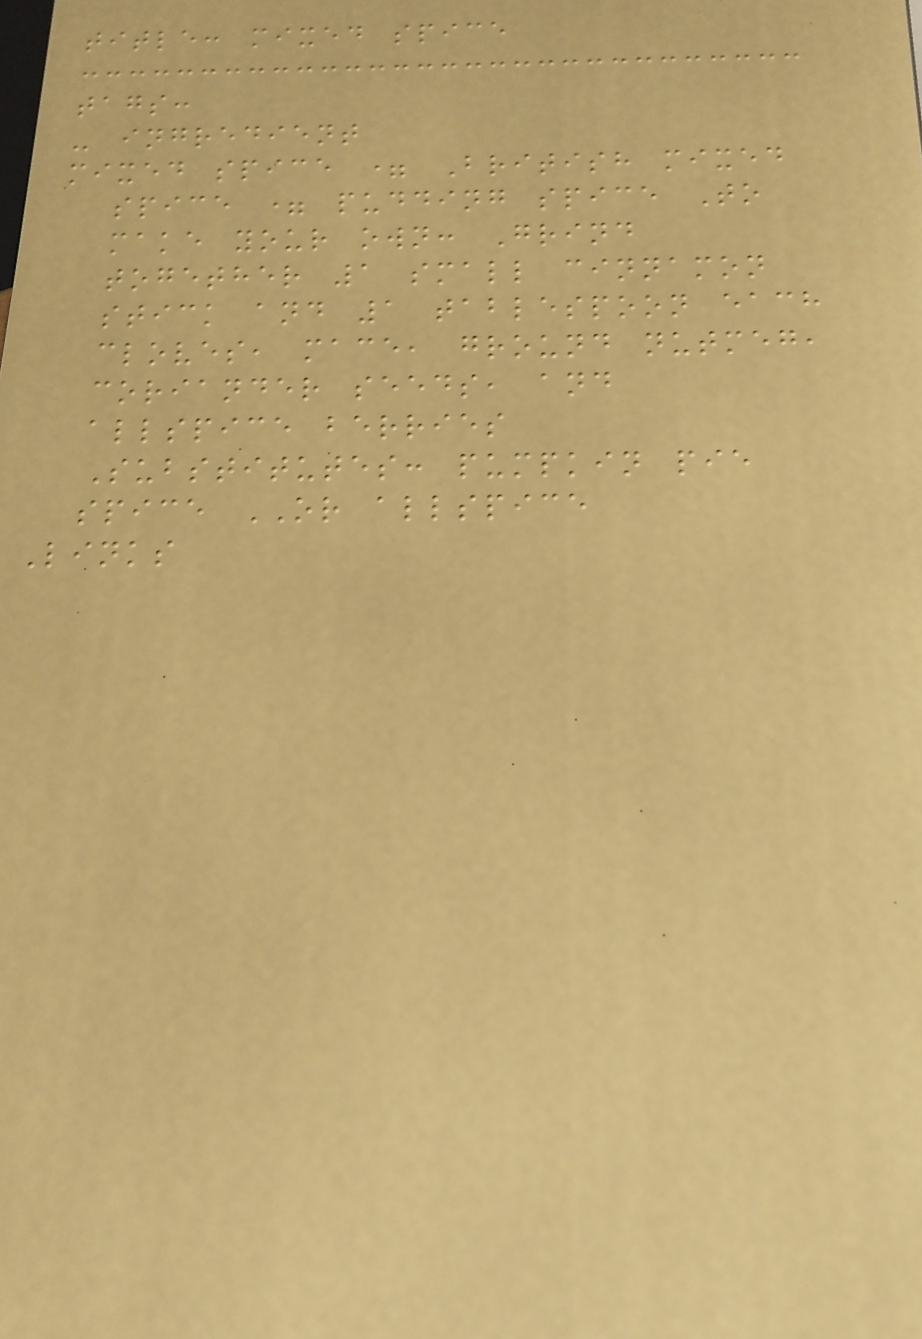title: mixed spice
tags:
- ingredient
mixed spice = British mixed
spice = pudding spice To
make your own: Grind
together 1 small cinnamon
stick and 1 tablespoon each
cloves, mace, ground nutmeg,
coriander seeds, and
allspice berries
Substitutes: pumpkin pie
spice OR allspice
Links
